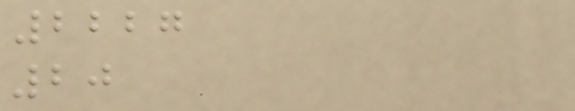2227
20
